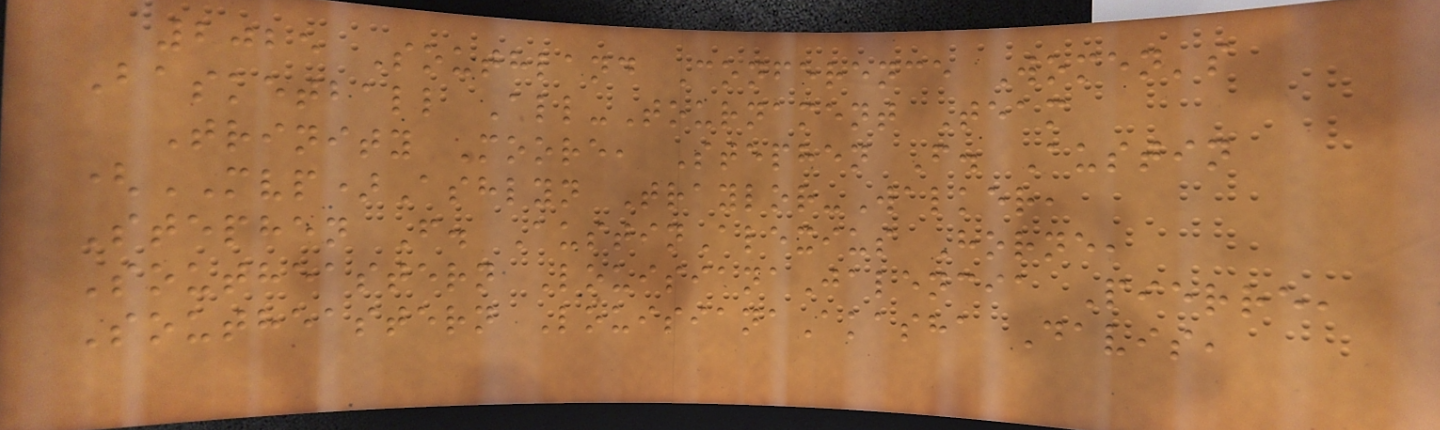2025 Southland Conference Women's
Basketball All-Tournament Team
Trinity Moore, Stephen F. Austin
(MVP)Ashlyn Traylor-Walker,
Stephen F. AustinAlexius Horne,
Southeastern LouisianaJalencia Pierre,
Southeastern LouisianaAkasha Davis,
